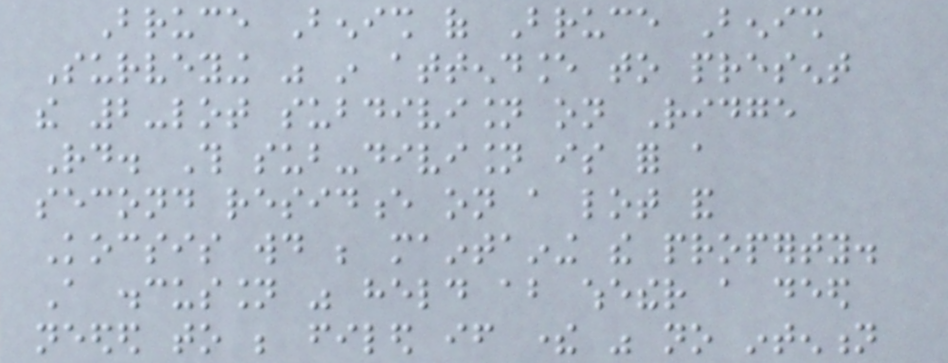Bruce Benish of Bruce Benish
Surveying was in attendance to present
the 2-lot subdivision on Ridge
Rd. This sub-division is for a
second residence on a lot and
Kocsis would be maintaining the property.
A discussion was held about whether a deed
needed to be filed if there was no intention
